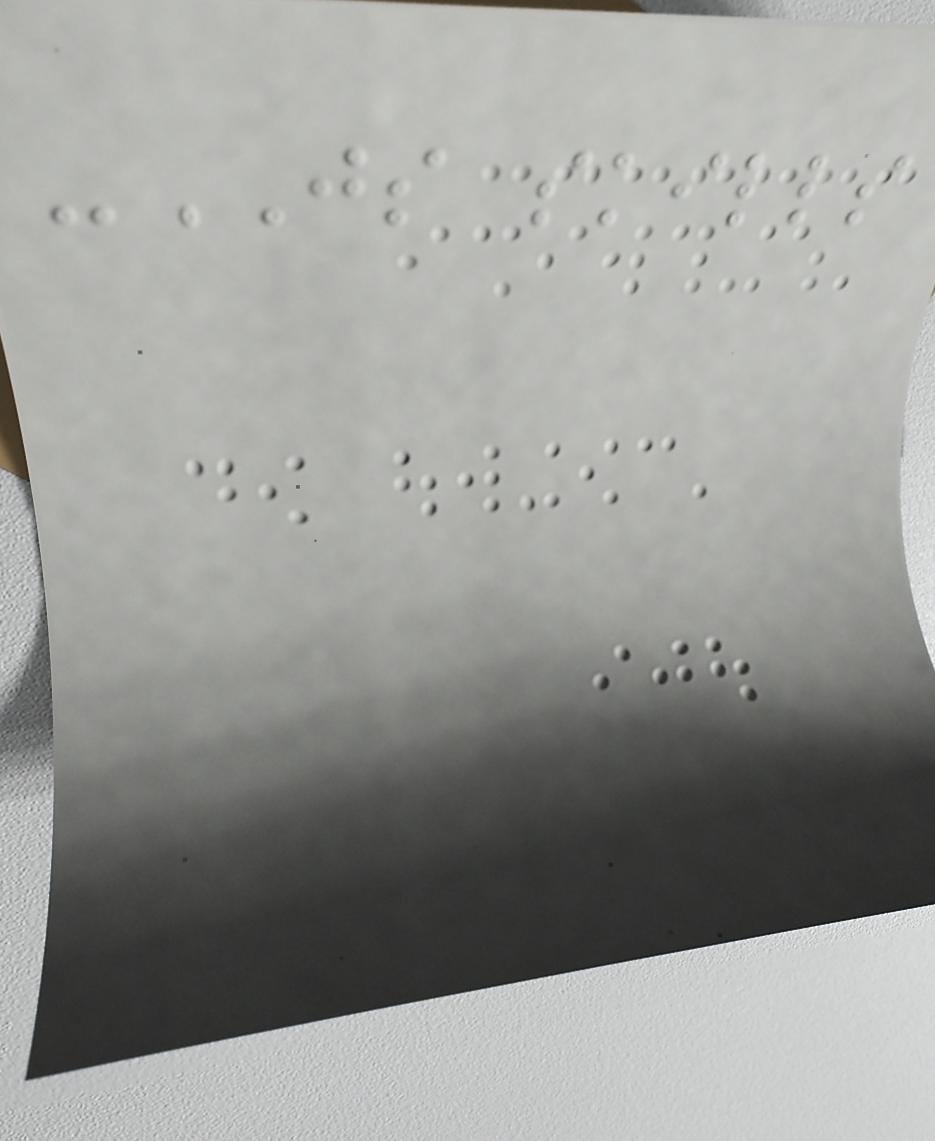-JS skills
